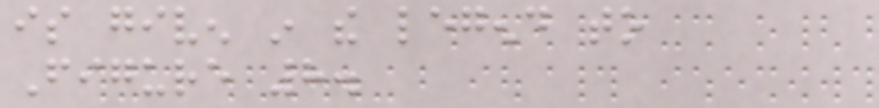is given in the legend to
Figure 8.
